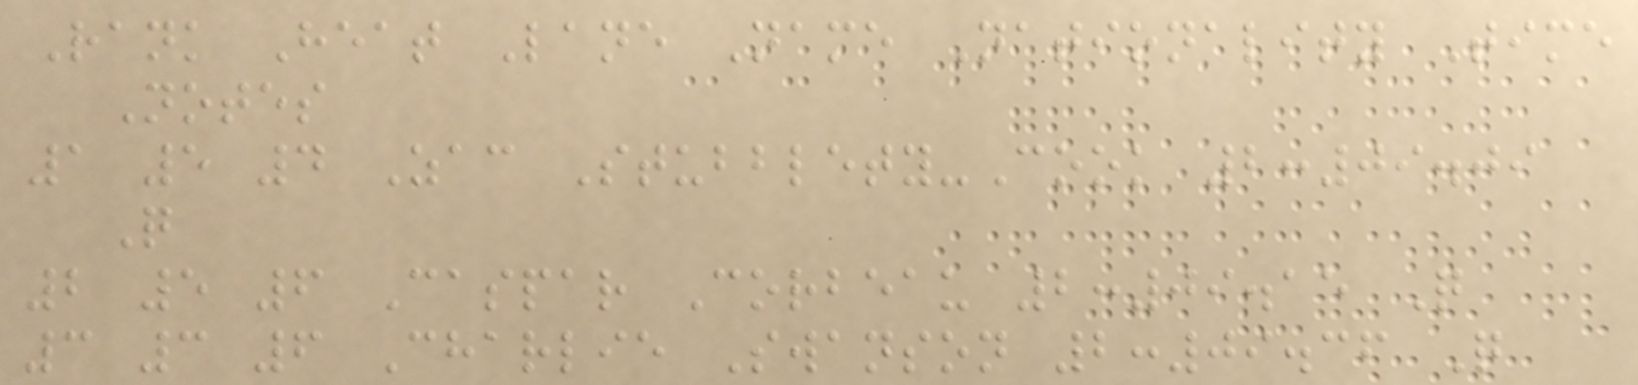Rank Heat Lane Name Nationality Time
Notes
1 5 4 Zac Stubblety-Cook 2:09.09
Q
2 5 6 Caspar Corbeau 2:09.15 Q
3 3 6 Charlie Swanson 2:09.36 Q
